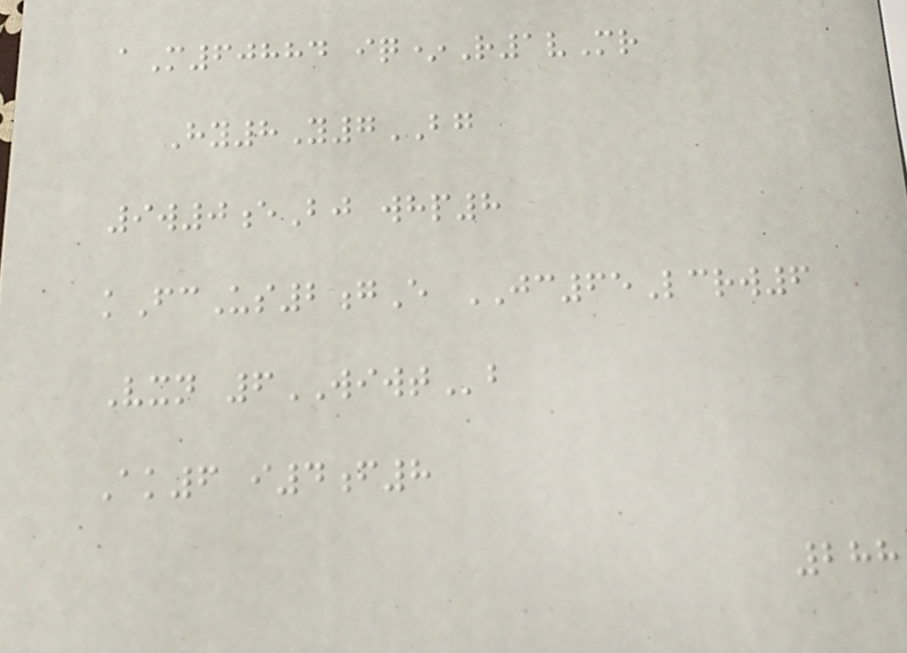aM60884 iq*R1vMr
Hy8Y7BG
9w0eBj whp8
kFcUs2gE JC65Lcrw6
Vxn 6WIWTb
Ak6 i4f8
288
